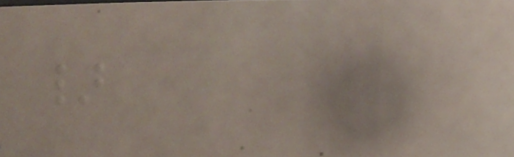}
